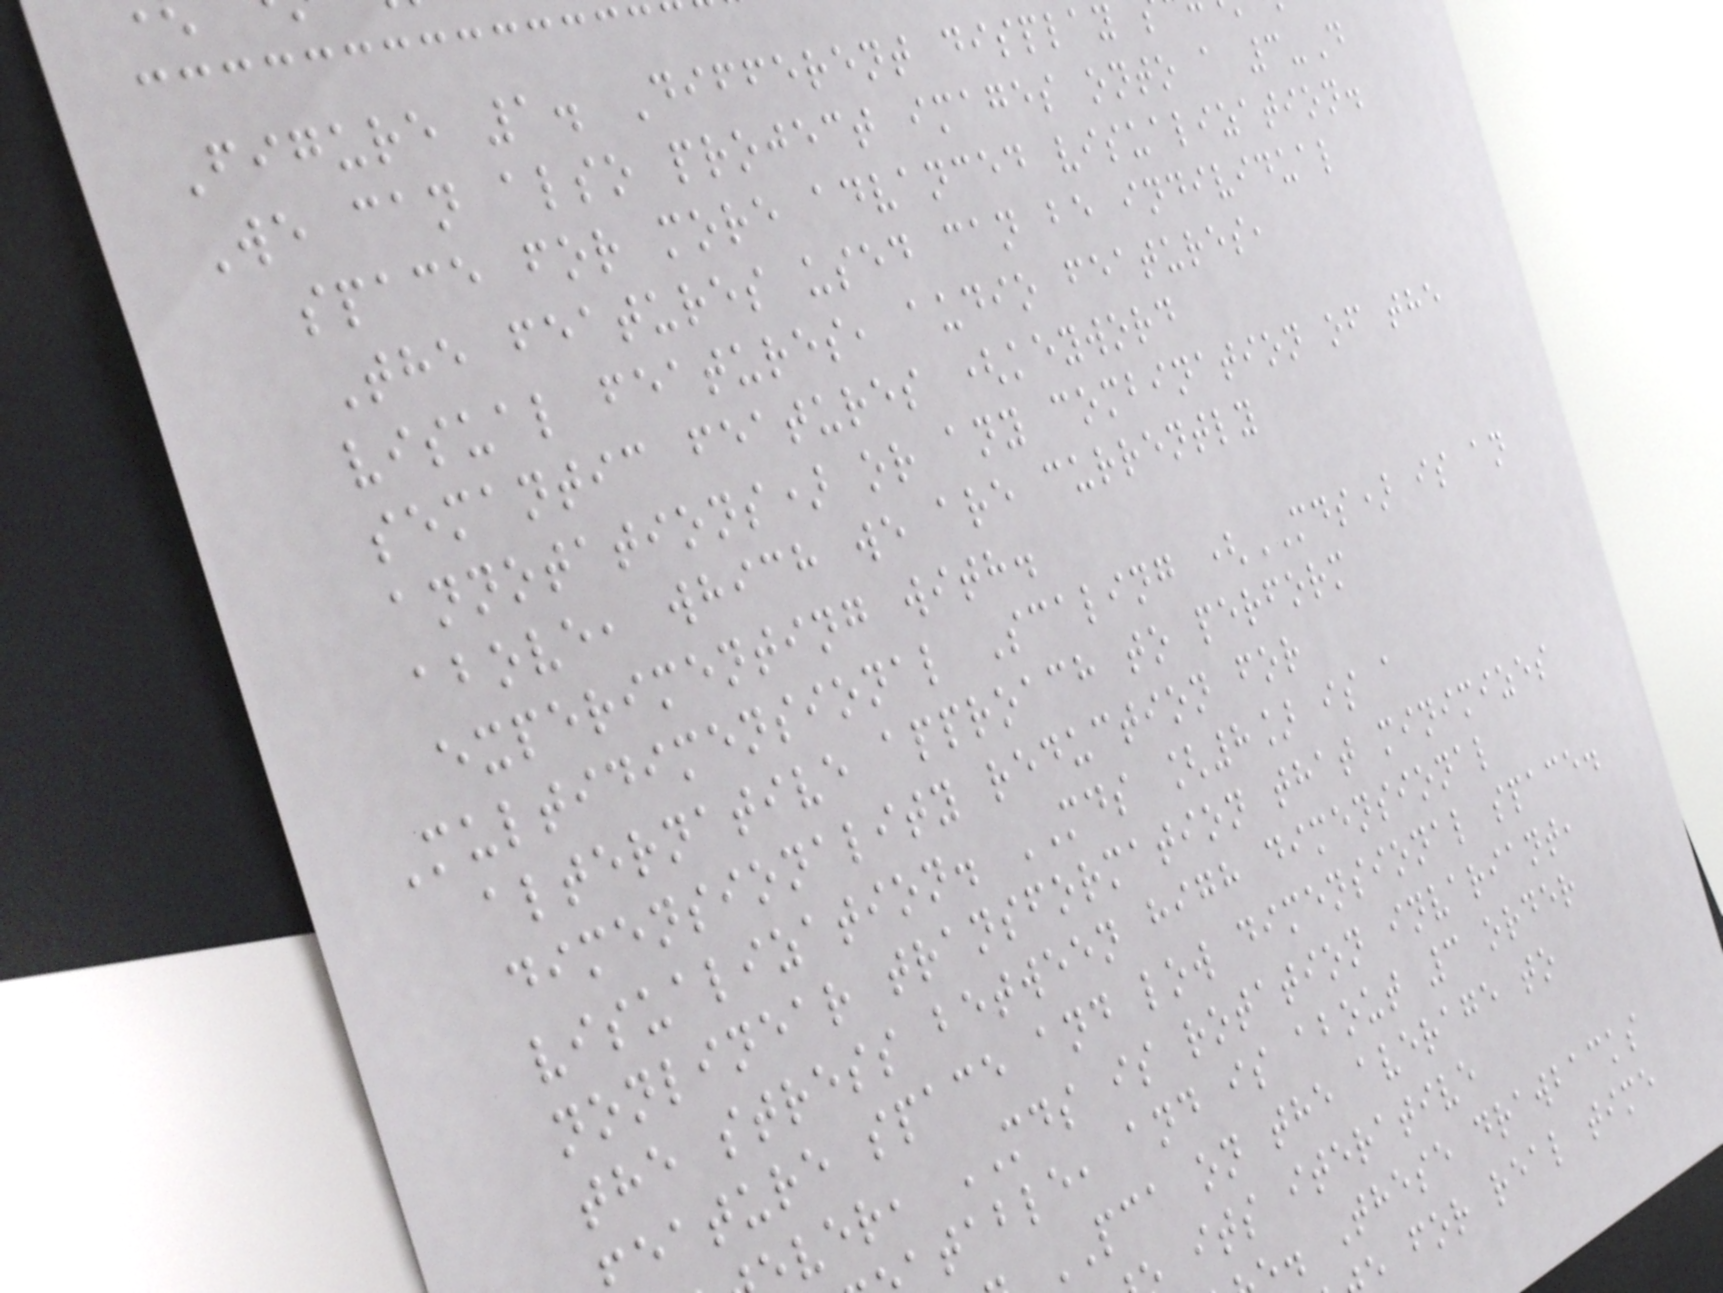Figure 1. Different display
We can also project images onto a 3-D
space for more advanced visualization.
The features used can be individual
visual features, audio features,
semantic features (keyword
annotations) or any combination of the
above, which we are currently
experimenting with.
Multidimensional Scaling (MDS) is an
alternative approach to perform
dimensionality reduction for
visualization. MDS [8] is a
nonlinear transformation that minimizes
the stress between high dimensional
eature space and low dimensional space.
ver, MDS is rotation invariant,
atable, and is about 3 order
PCA on the average to
its iterative
. These drawbacks
for real time
